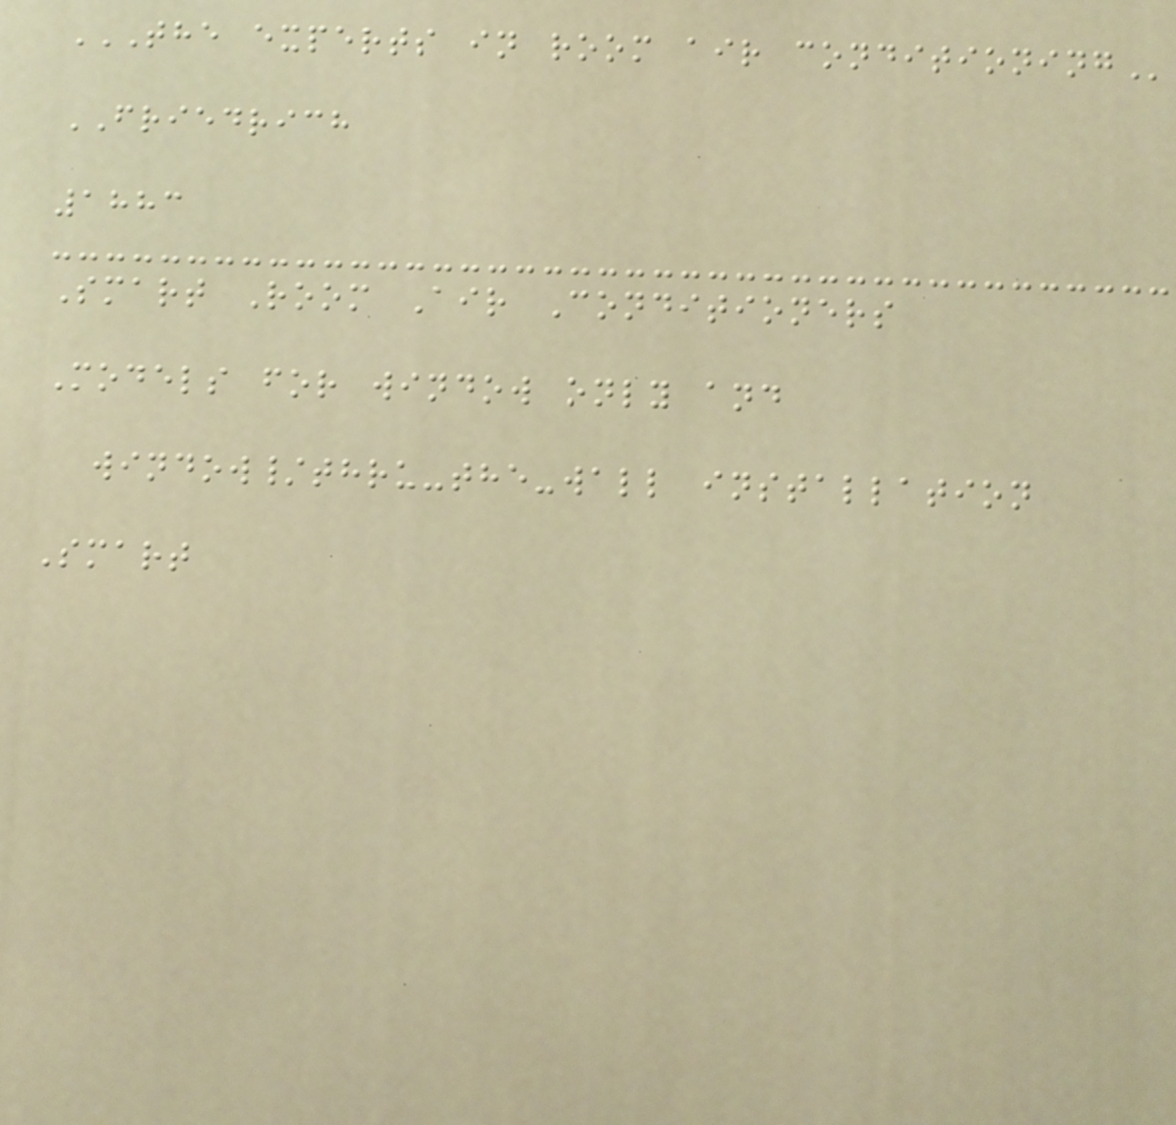THE EXPERTS IN ROOM AIR CONDITIONING
FRIEDRICH
1883
Smart Room Air Conditioners
Models for window only and
window/thru-the-wall installation
Smart
